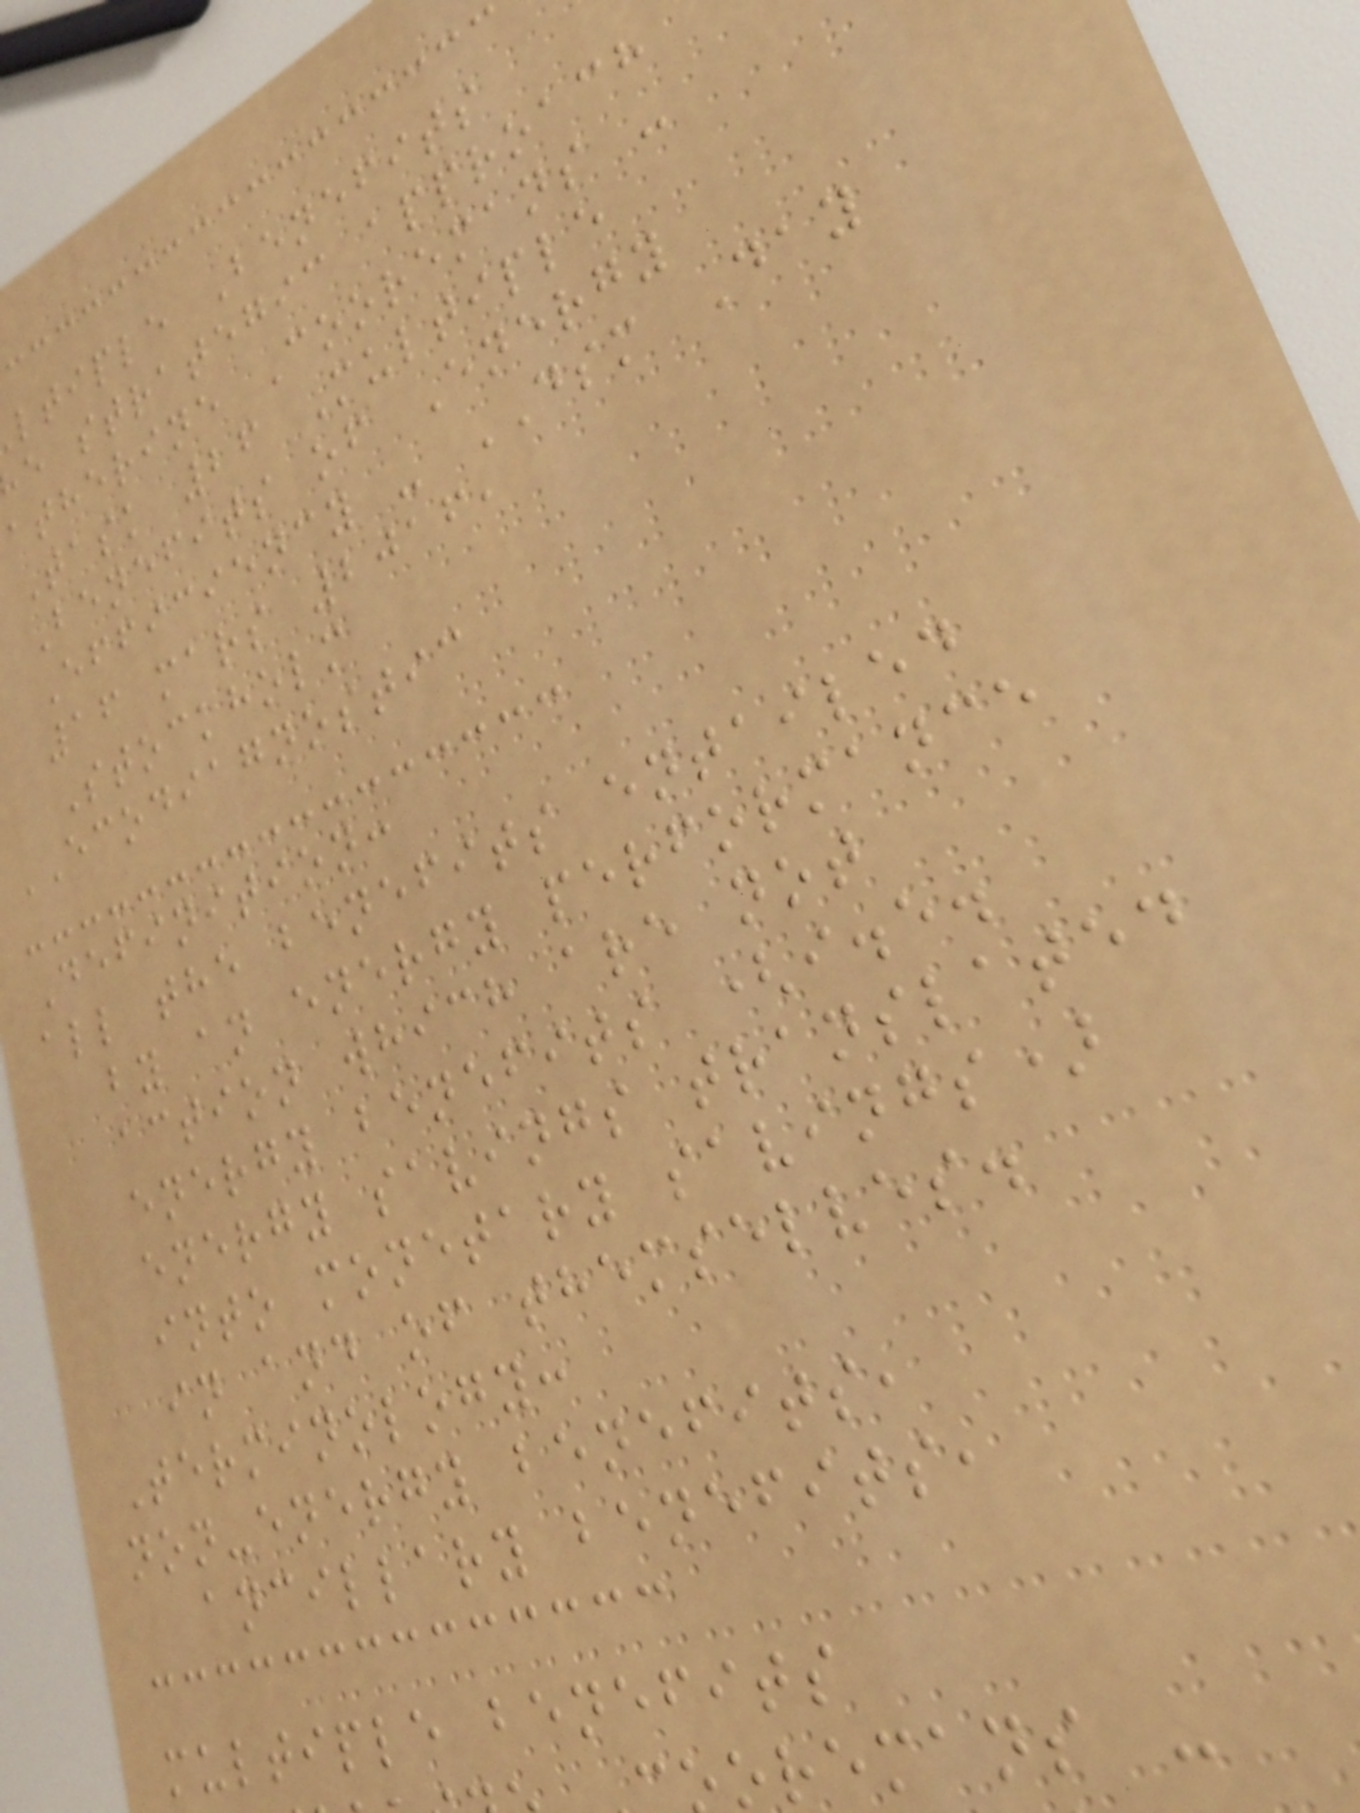ltiple Benefits
e strategic approach
atherine Cooremans -
Task 26 Multiple
Benefits of Energy
Efficiency - DSM Day
16 mars 2016,
Stockholm
ECODIAGNOSTIC
Definition:
all the benefits entailed
by an energy performance
action which are not
energy benefits (i.e.
energy savings translated
into monetary savings)
in and of themselves.
Terminology:
non-energy benefits,
ancillary benefits,
multiple benefits
oremans -
